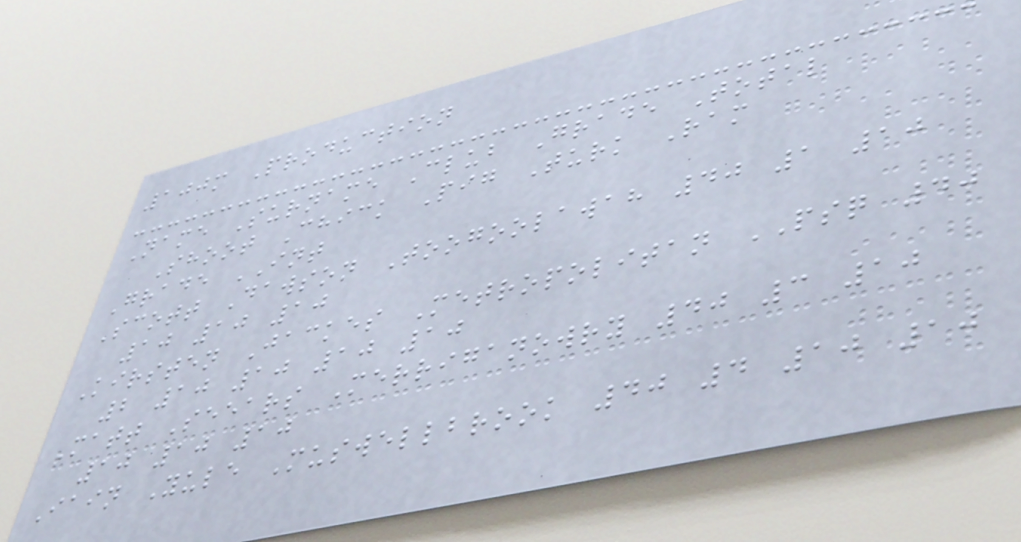100m Production
Name Surname Club Grade Total
Shoot Chick Pig Turk Ram
Grade INT
Scott Dawson Toogoolawah 40 1 10
10 10 10
Kirsten Jackes Metropolitan PSQ 40
2 10 10 10 10
Matt Seears Merriganowry 40 3 10
10 10 10
Iain Yule Muswellbrook 40 4 10 10
